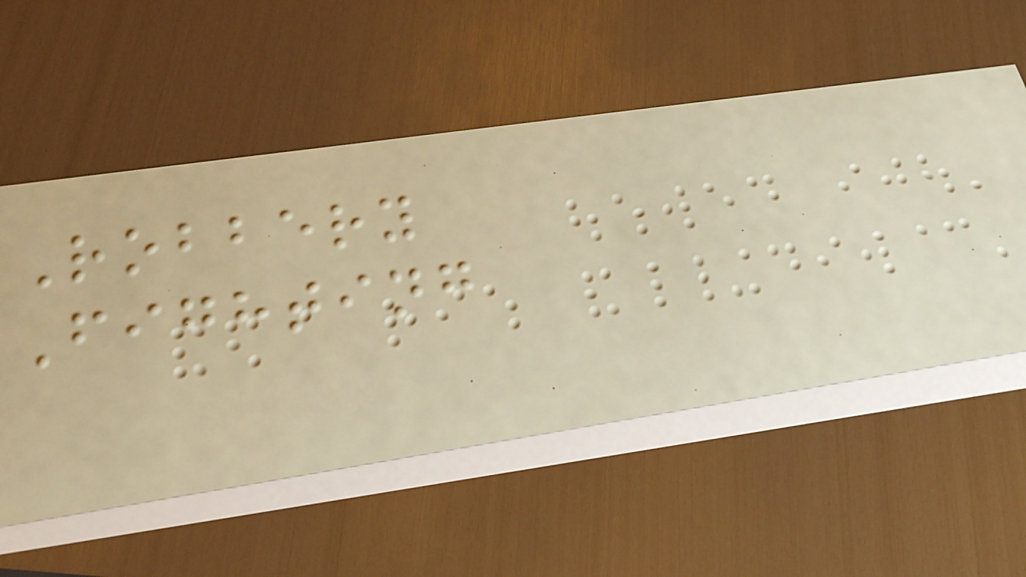Robbery
Fighting
